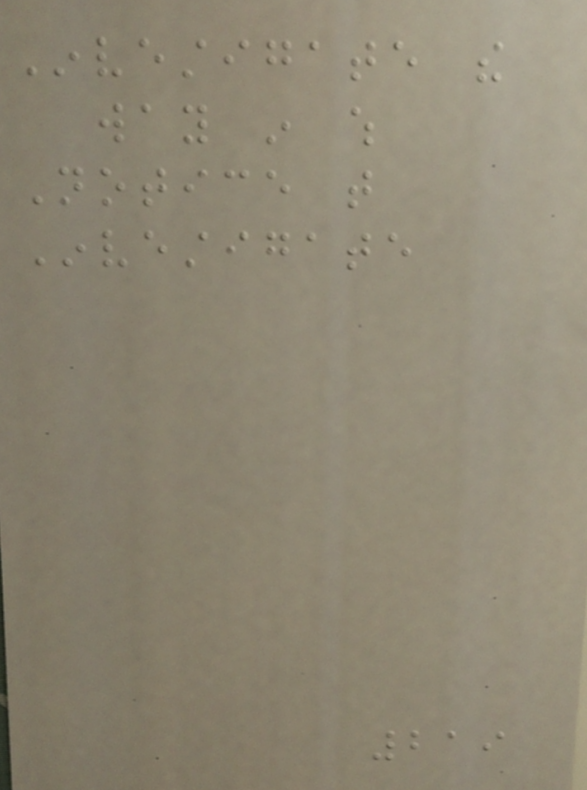Investigate the
way in which
Notice that
Investigate
219
